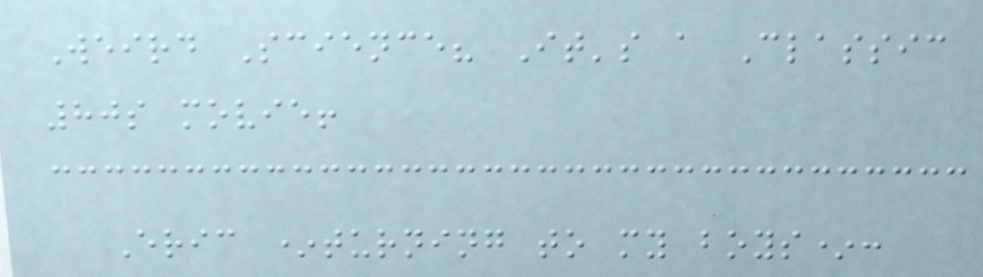Weird Science? It's a Classic
80s movie!
Eric *turning to my boys*:
